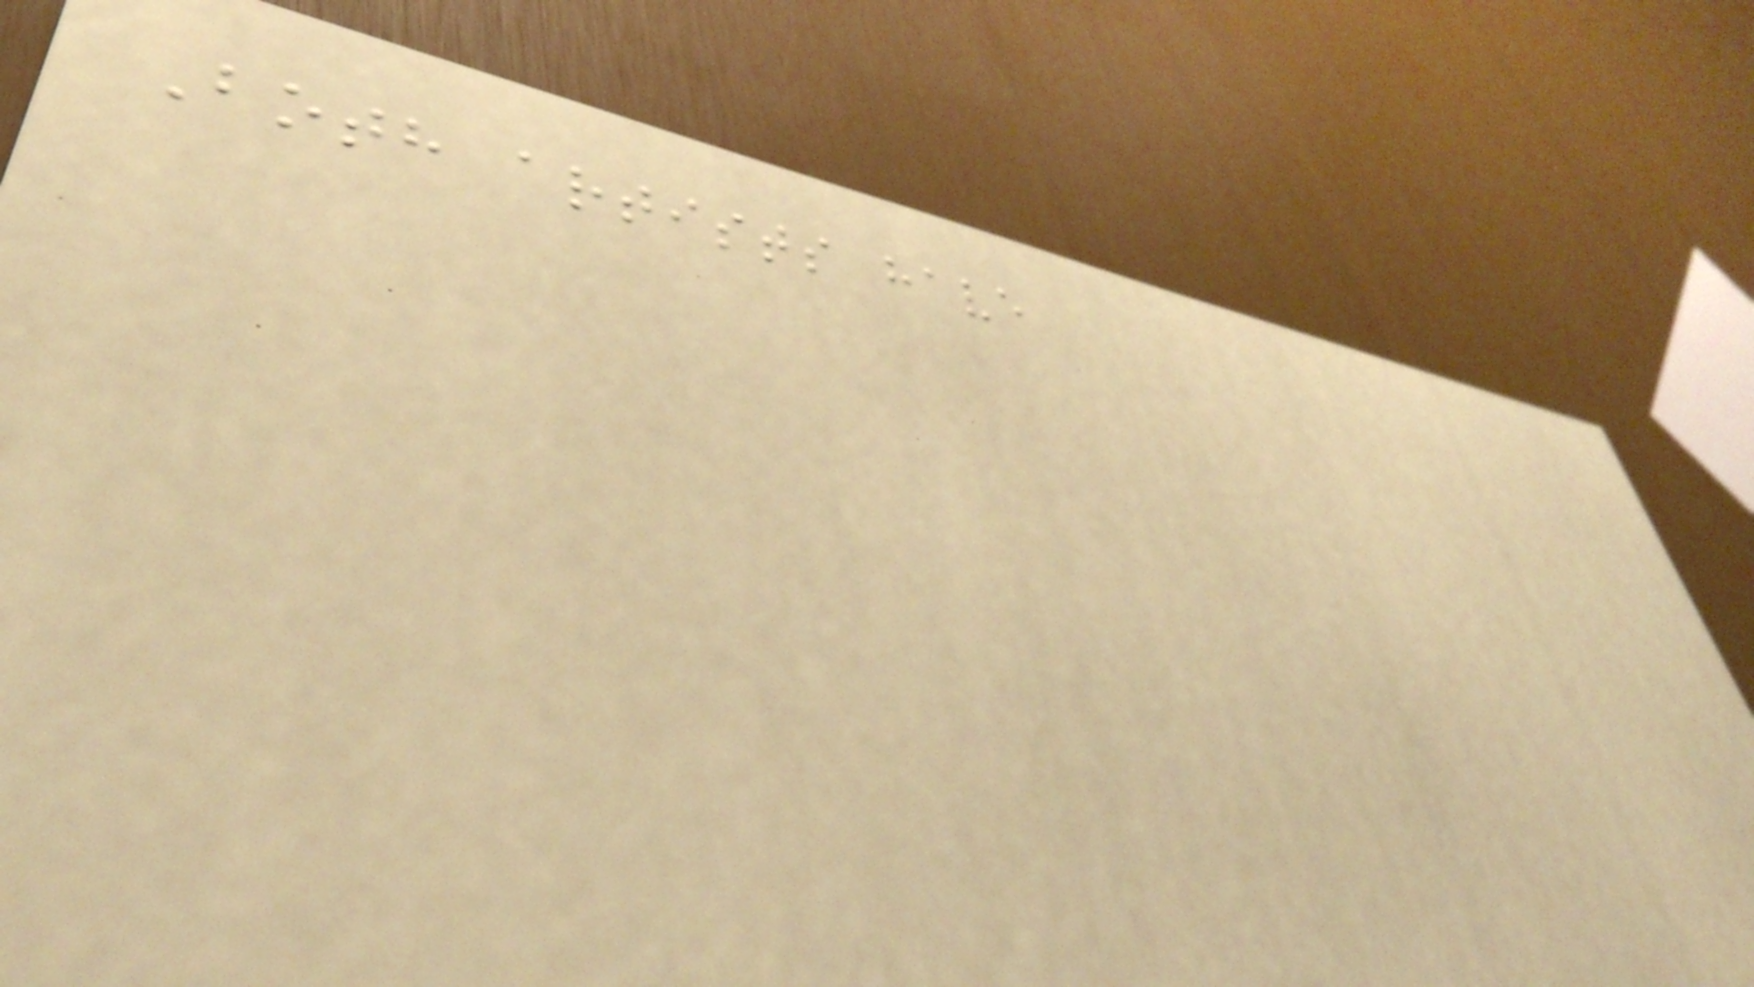Both artists have
